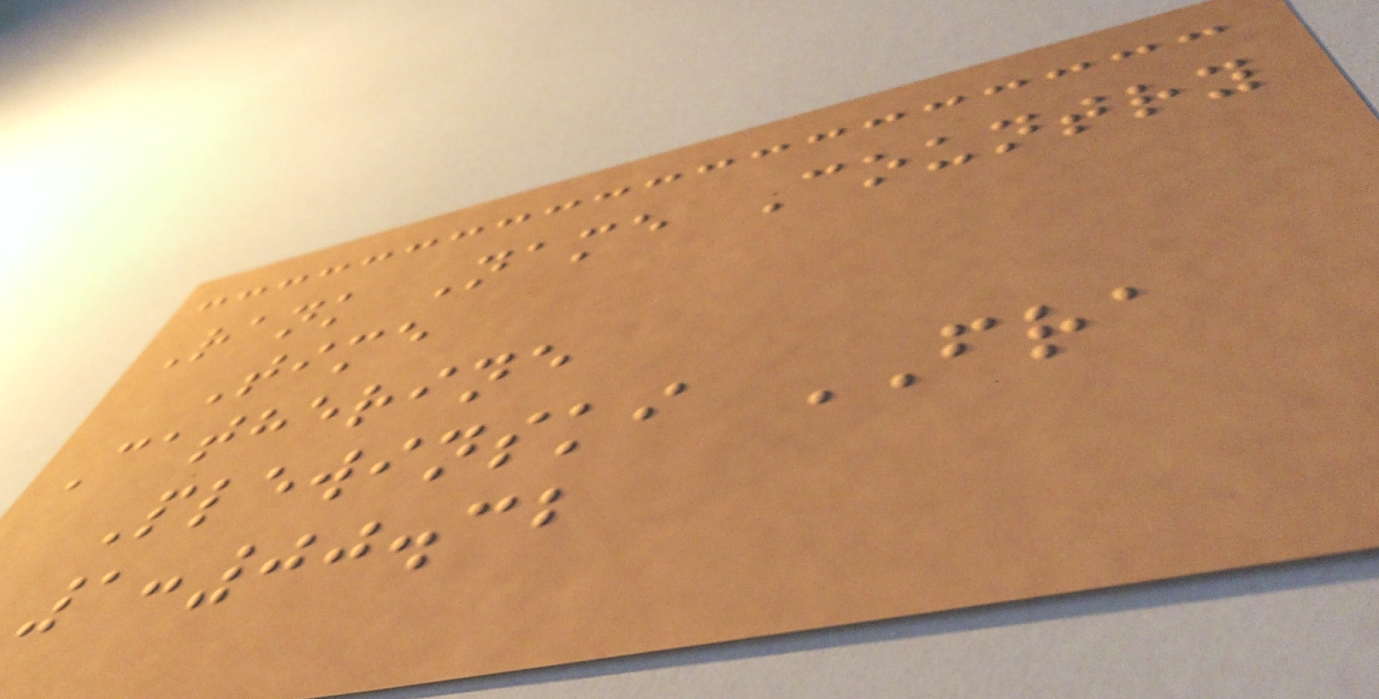Rank Name Country
Time
Catherine
Plewinski FRA
1:00.32
